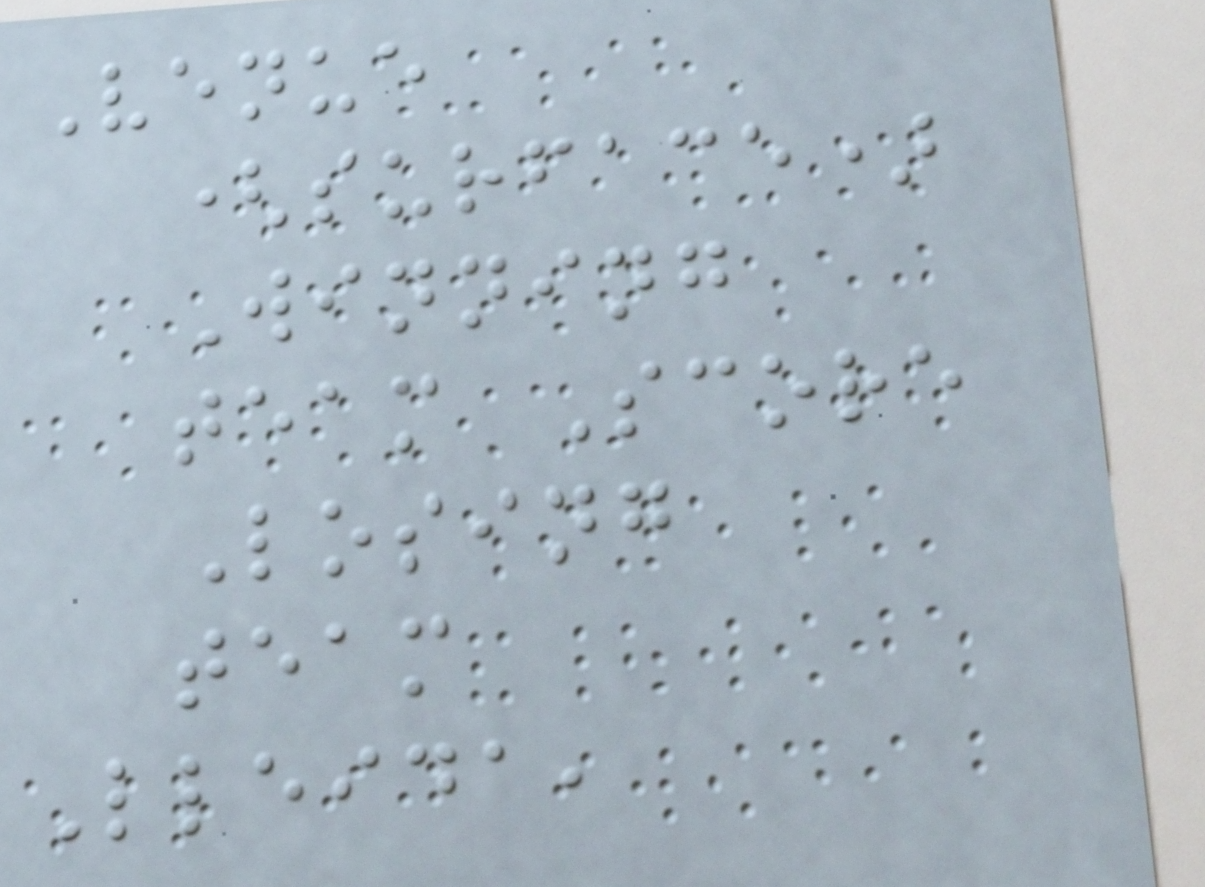Venue
(surface)
Winning
team Score
Losing
team
Lleida,
